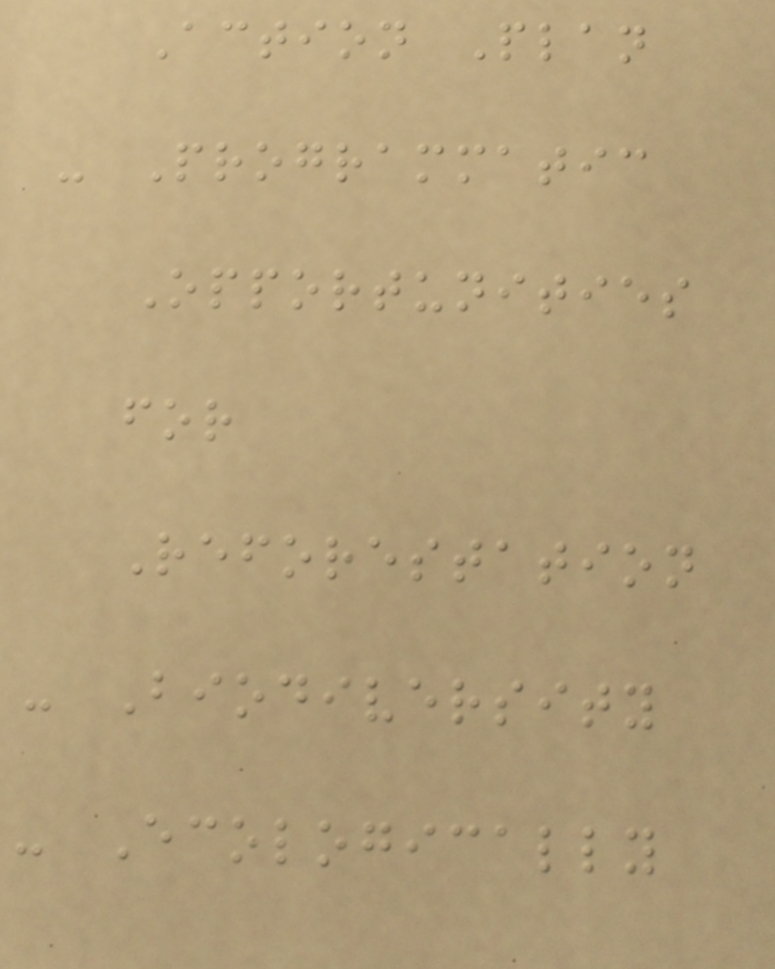Action Plan
- Programmatic
Opportunities
for
Reforestation
- Biodiversity
- Ecologically
